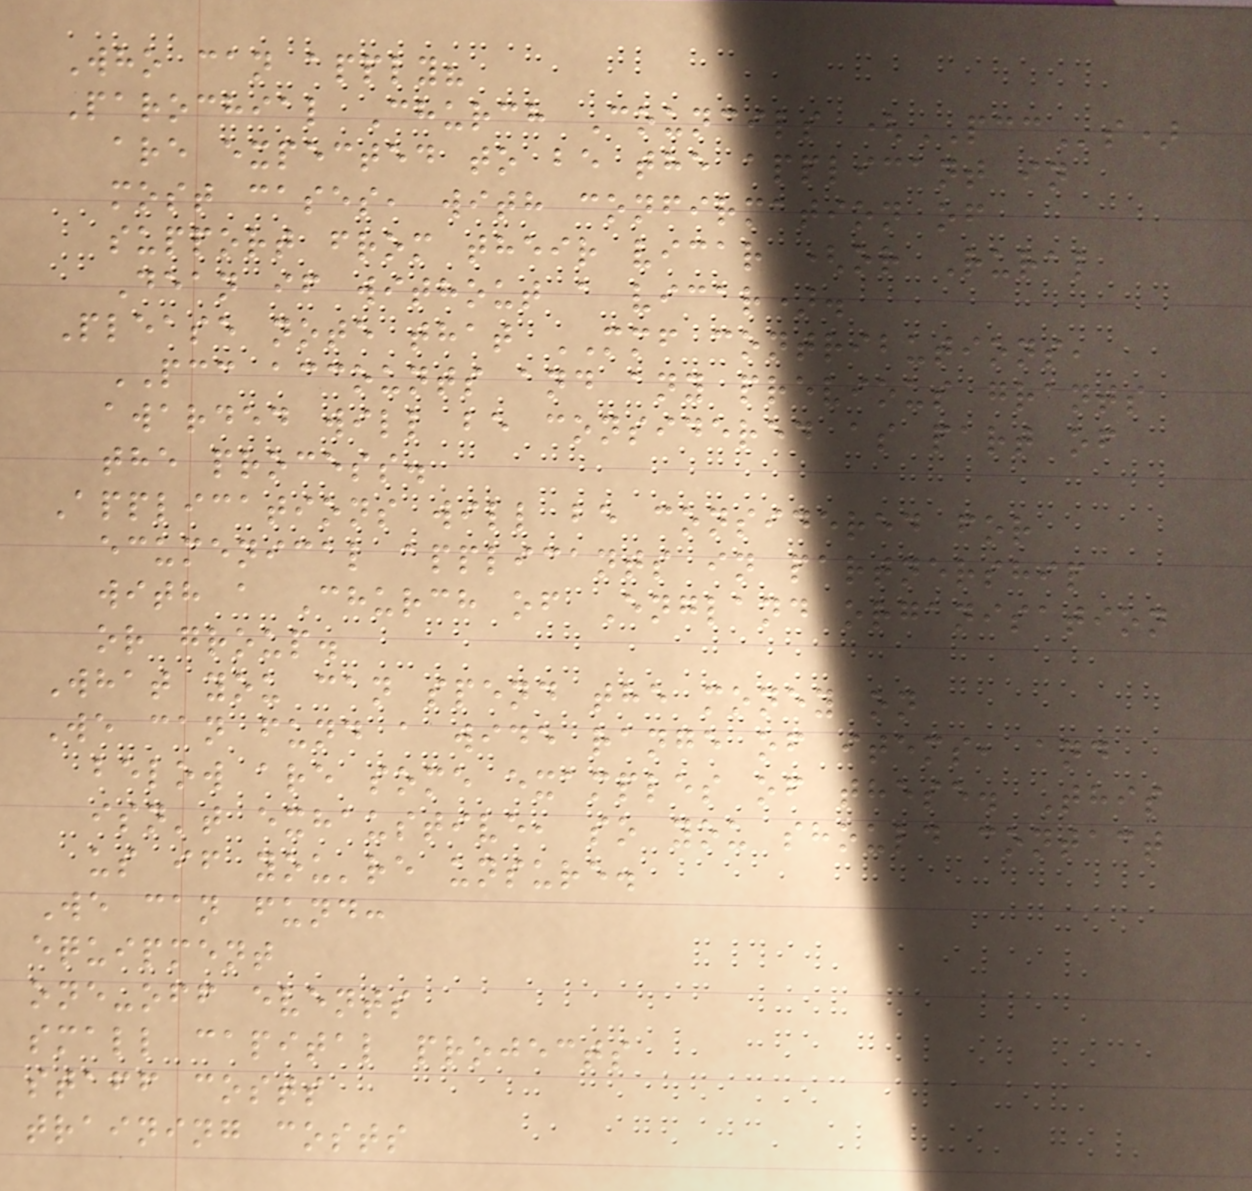Who can apply?
Parochial Church Councils (PCCs)
are expected to be the applicant in
most cases, with confirmation of
support from their vicar (or Rural
Dean if without a vicar).
Please note that MMF contributions,
PCC accounts and any previous grants
awarded will be considered as part of
the process.
Applications will be considered for
ecumenical applicants in partnership
with a Church of England organisation
or group.
What you can spend the money on
We can fund a wide range of items, and
below are some examples of these. This
isn't exhaustive, so you should contact
us if you're unsure.
We can fund:
equipment
one-off events
small capital projects
staff costs
training costs
